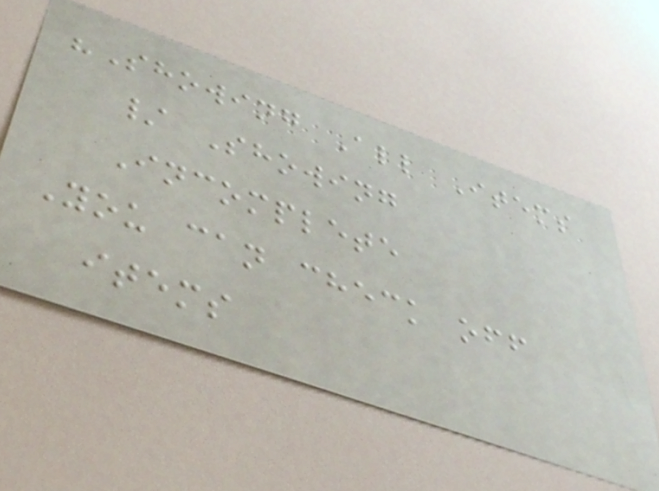"Showing All Items
/ Showing
Incomplete
You can check off
items
